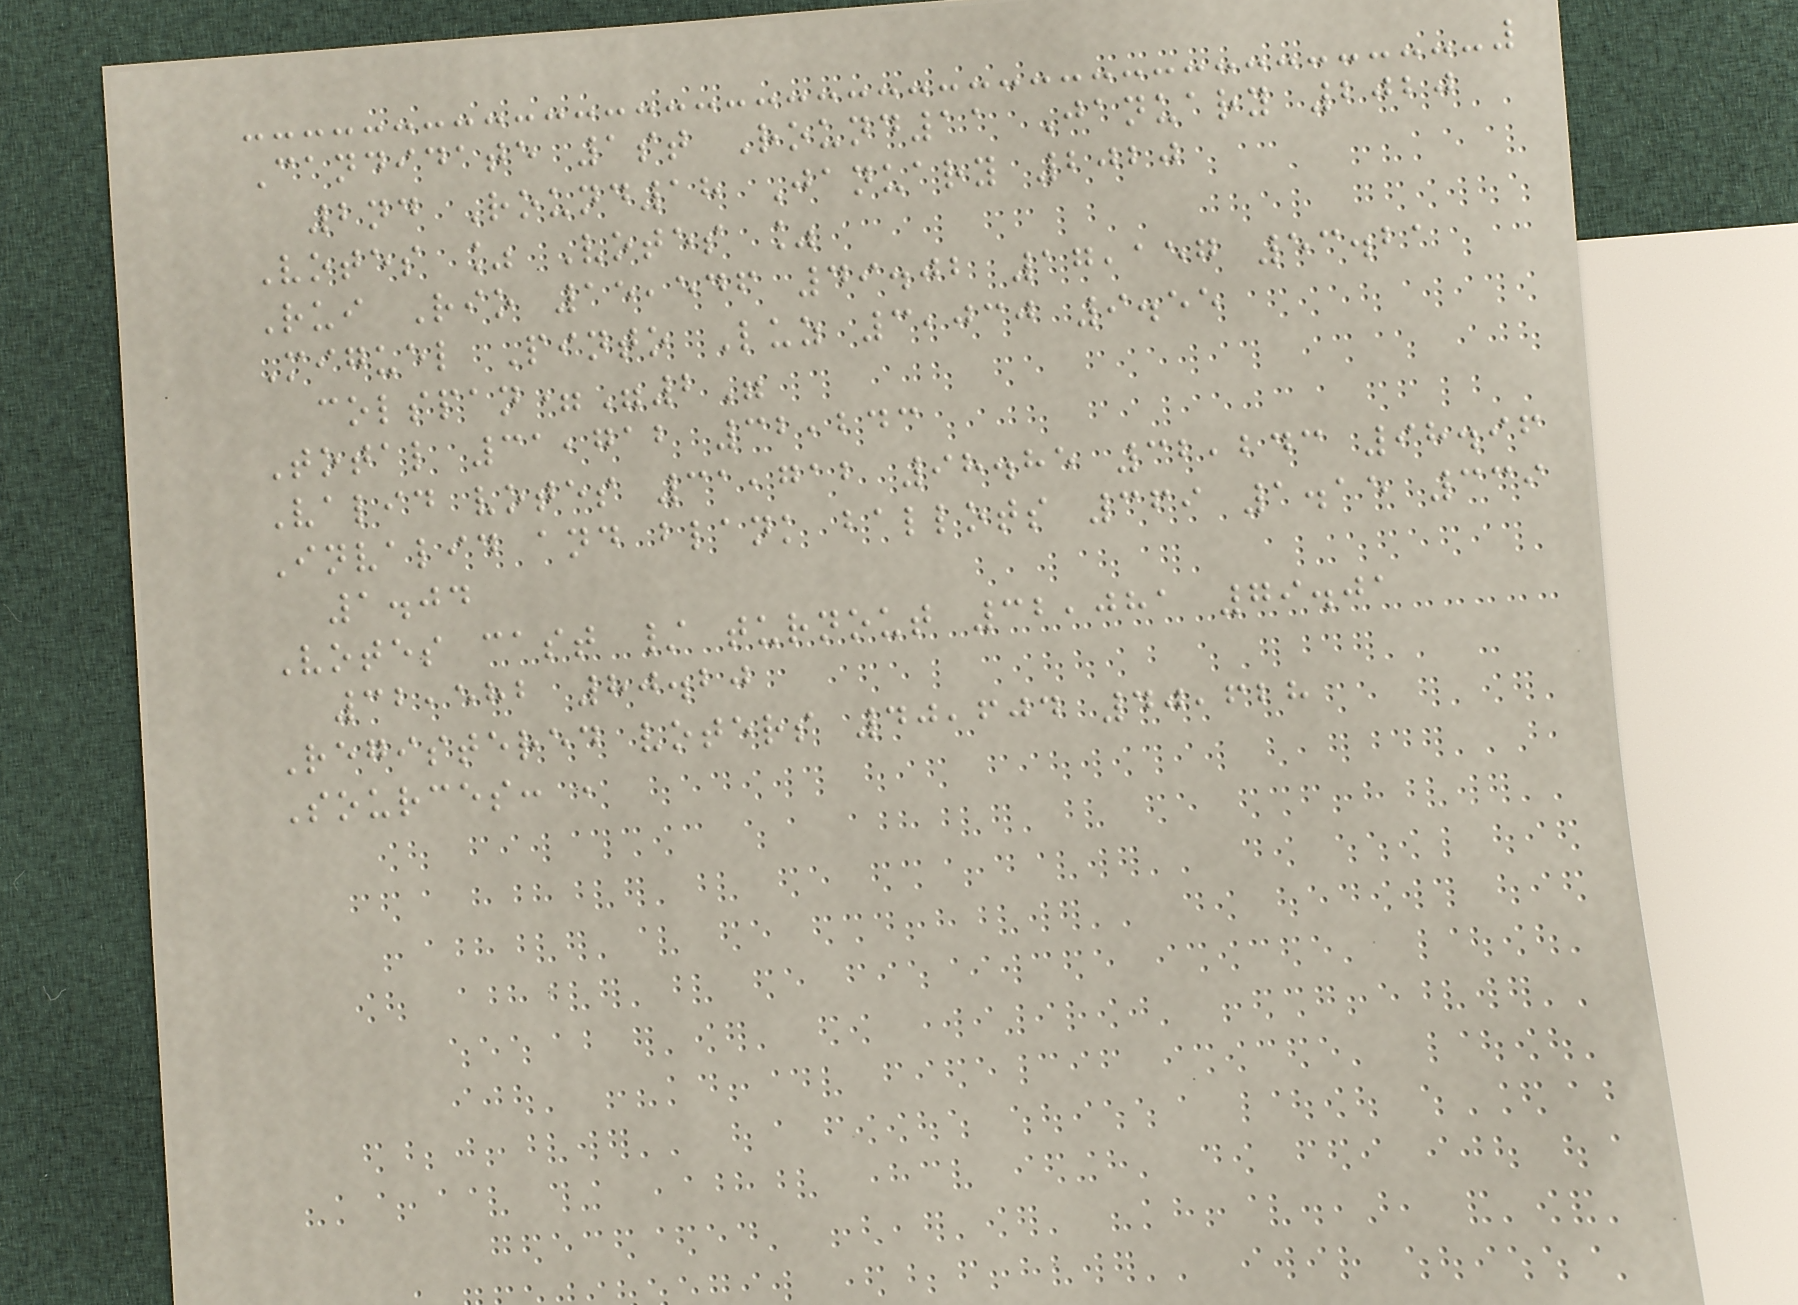Candidate 1st Round11 January 2020
2nd Round18 January 2020
Votes % Votes %
Rui Rio 15,546 49.02 17,157 53.21
Miguel Pinto Luz 3,030 9.55
colspan="2"
Total 31,712 32,243
Valid votes 31,712 98.85 32,243 98.96
Invalid and blank ballots 369 1.15 339
1.04
Votes cast / turnout 32,081 79.01
32,582 80.20
Registered voters 40,604 40,628
Sources: ,
